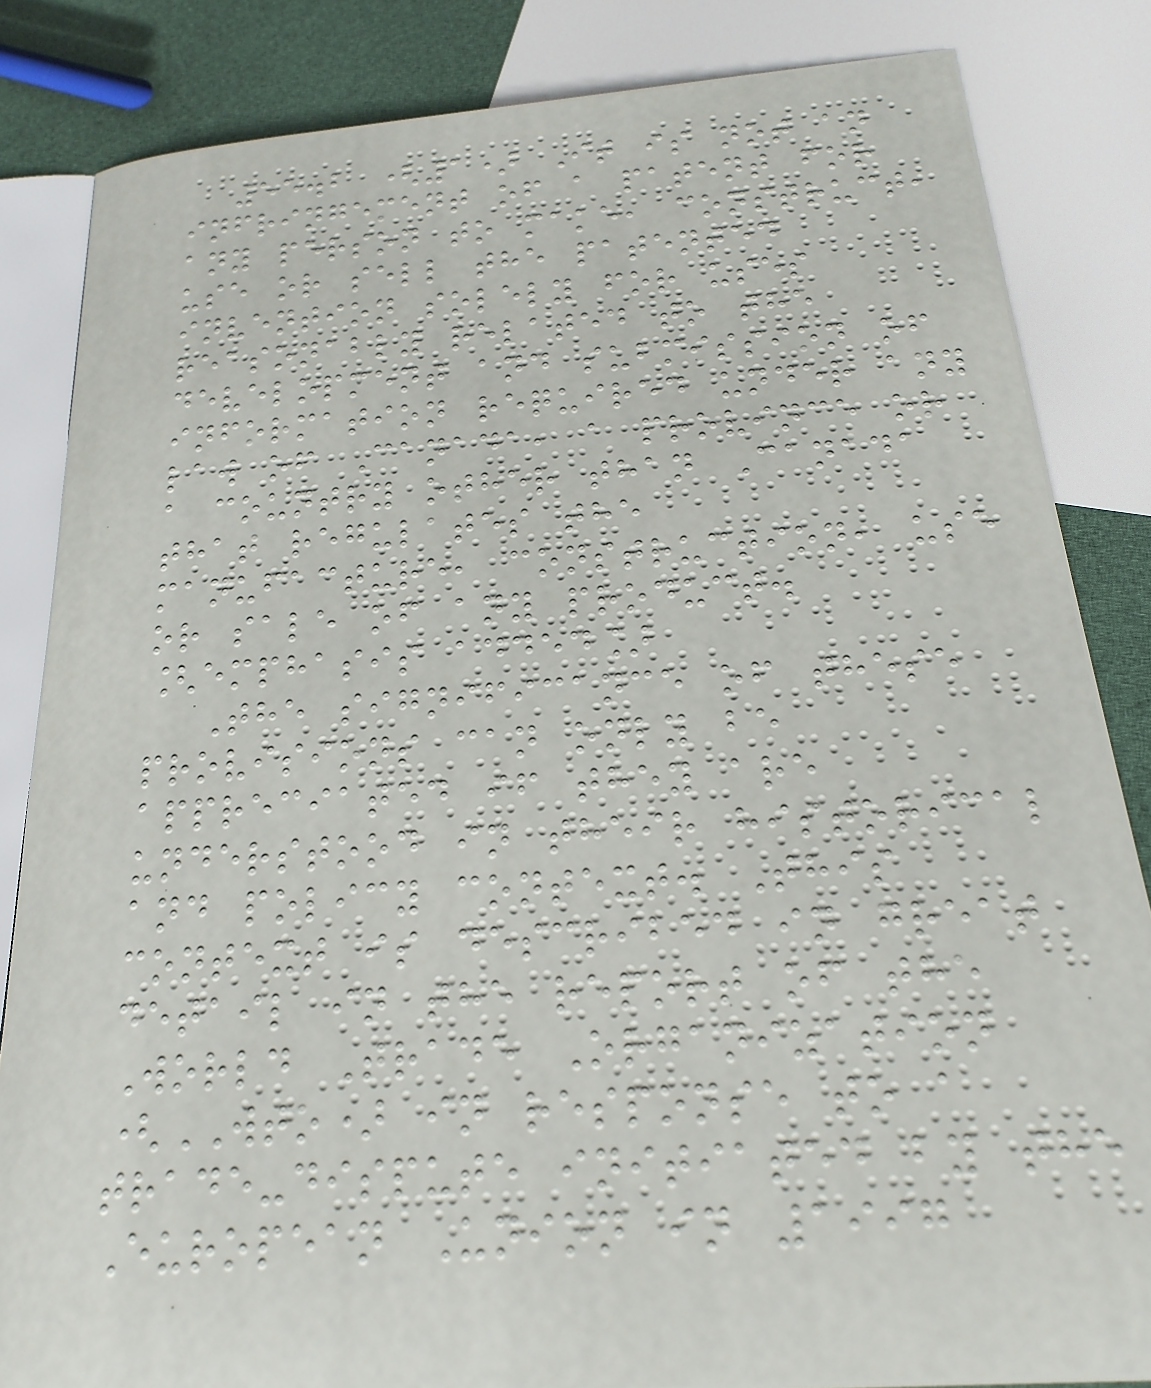55.2 (1) It is not an
infringement of a patent for
any person to make, construct,
use or sell the patented
invention solely for uses
reasonably related to the
development and submission of
information required under any
law of Canada, a province or
a country other than Canada
that regulates the
manufacture, construction, use
or sale of any product.
[emphasis added]
The significance of these
provisions can only be
appreciated if they are
understood in their historical
and policy context. This
context is described in great
detail in the report of the
World Trade Organization
(WTO) in response to a
trade-dispute initiated by the
European Union in 1997
